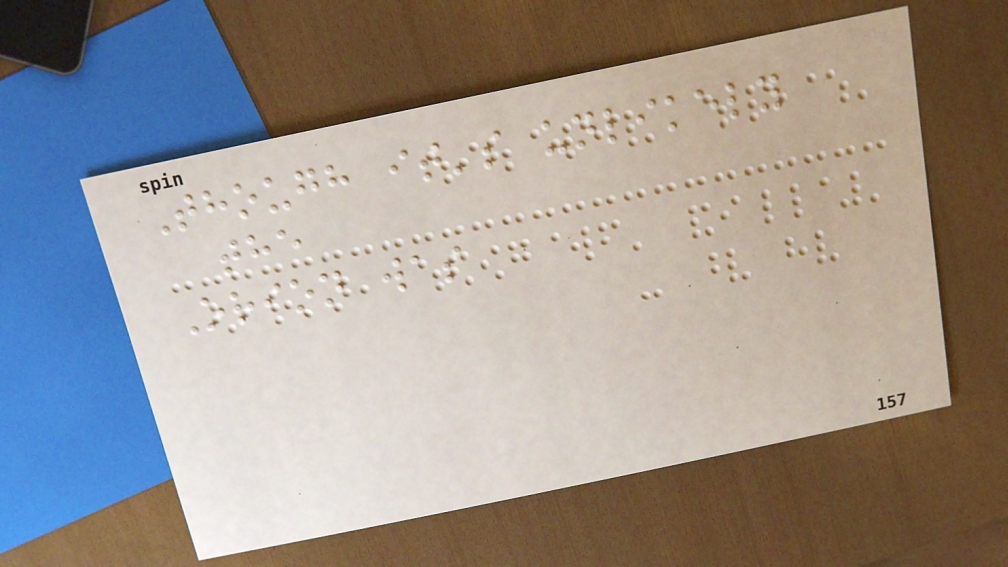Though it's unlikely
the
Orion was
